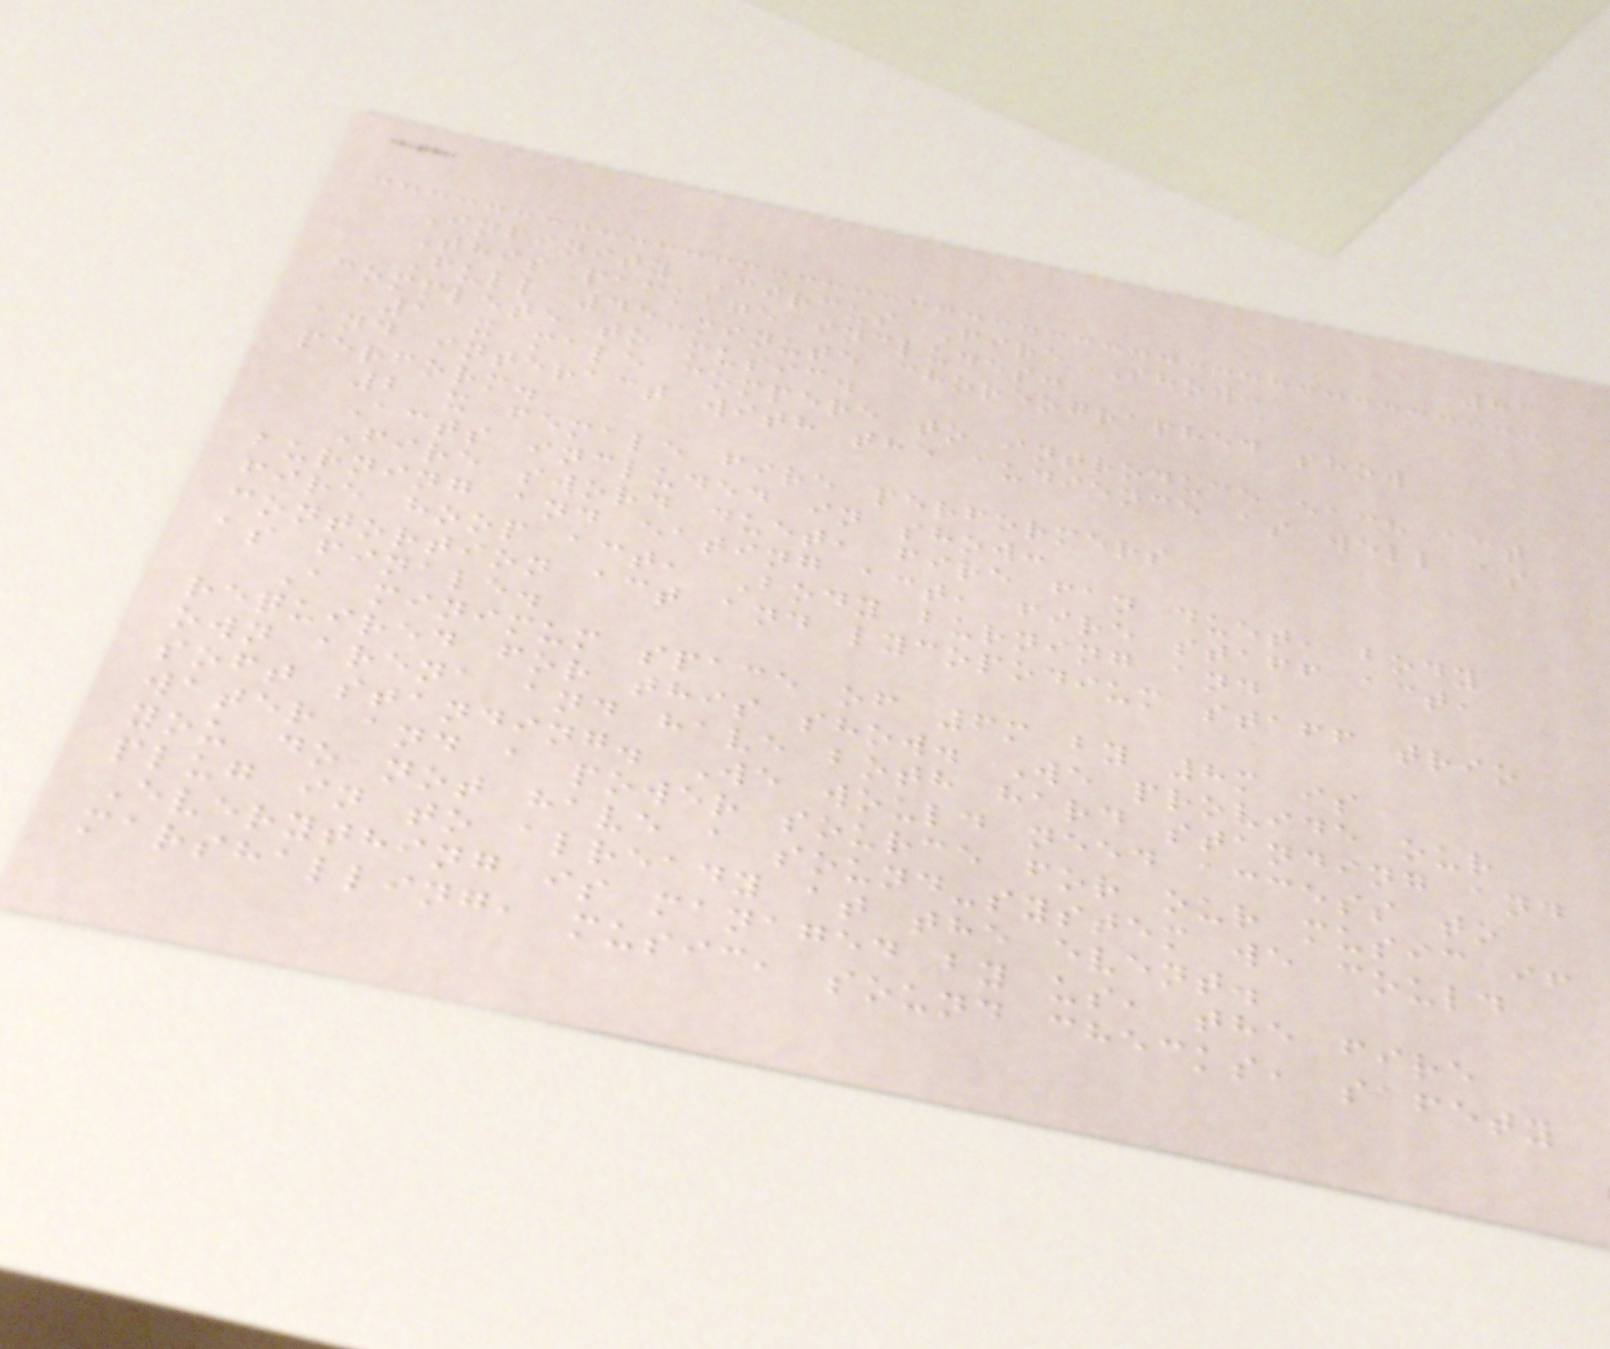81
Infinity Circus Fire Show:
This package includes:
Full 45-minute choreographed show
complete to music.
1 x male compere to introduce each act
and interact with the audience as well as
perform.
2 x female fire performers
Acts included in show:
Fire sword duet, fire fan duet, body
burning and eating act, fire staff act,
fire hoop act, Body burning and
contortion act and lycopodium staff trio
as finale.
A minimum space of 6m by 8m is
required for this show. We provide our
own arena and have both hard standing and
soft standing. We would need access to
water and a power source for our music if
you do not have a sound-system we could
plug in to already at the event.
Everything is managed by us, the fire
marshalling, music, sound checks, safety
